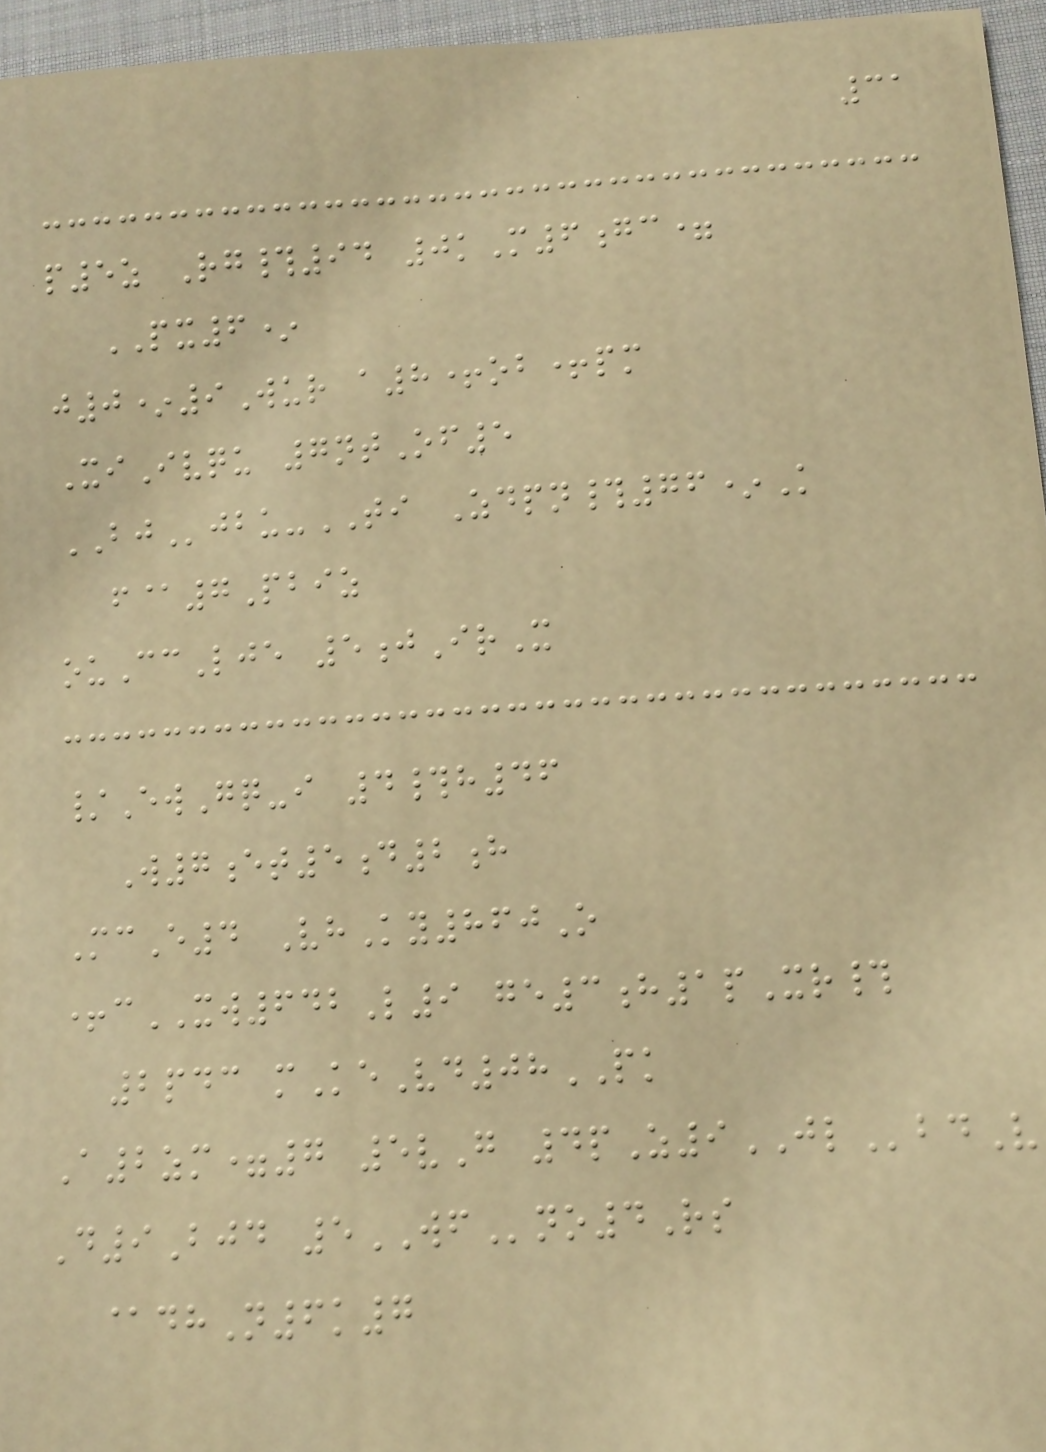31
p5z Rg#94 0kM6gc=
PX6*
j0*9Wur a8+ob+pm
XiIvqu 7ntOf5
BJjbu-TI Zdpn#76*K
f@7Pbiz
ouCcLje 5jIrX
/EwGq-i 4#h46
W7et5d2h
McE4 VhKy860O
+cXW642L9 ge3h1pXr#
2pdc mKeVd08PK
A2zm=7 5vG 4pZ9JLbdV
D9Bjd 5WFno4Rs
@dhN6k7
